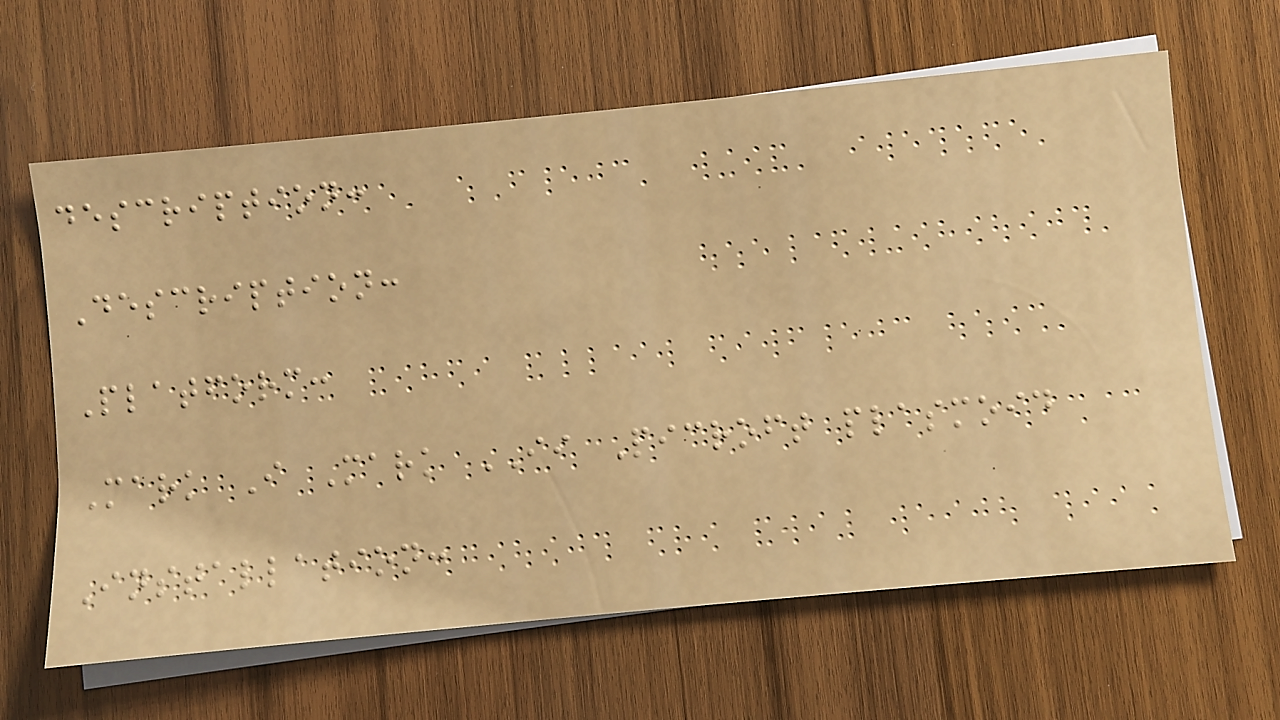description:
Description:
Platform:
Mark I Mark II Picroft plasmoid
Installation:
